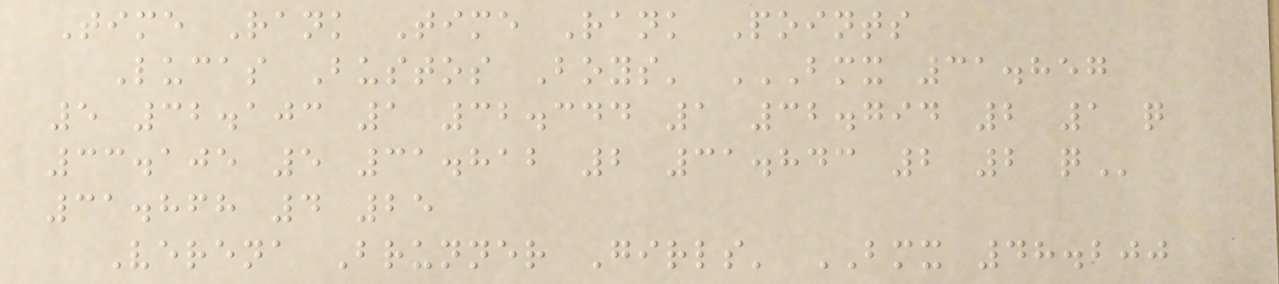Time Rank Time Rank Points
Lucas Bustos Boys' BMX 31.857
5 32.103 1 32.344 1 32.794 2 1 Q
33.105 5 31.812 2 31.843 2 2 Q
31.868 4 25
Verena Brunner Girls' BMX 48.200
